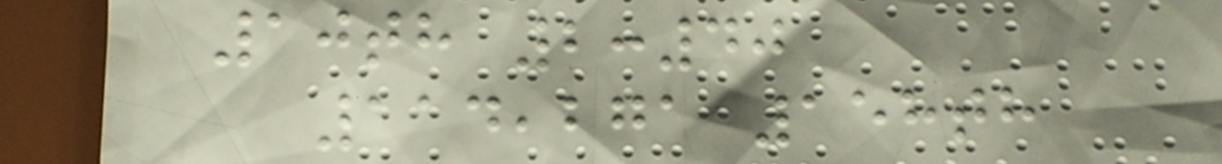10th 2:40
114,271 158th
